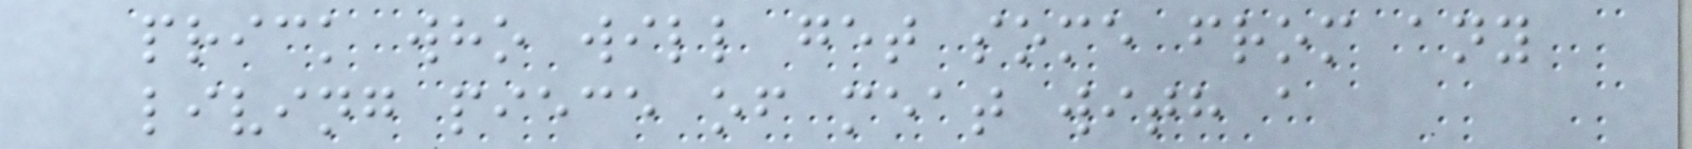prick who will get some from any
living piece of meat with a
